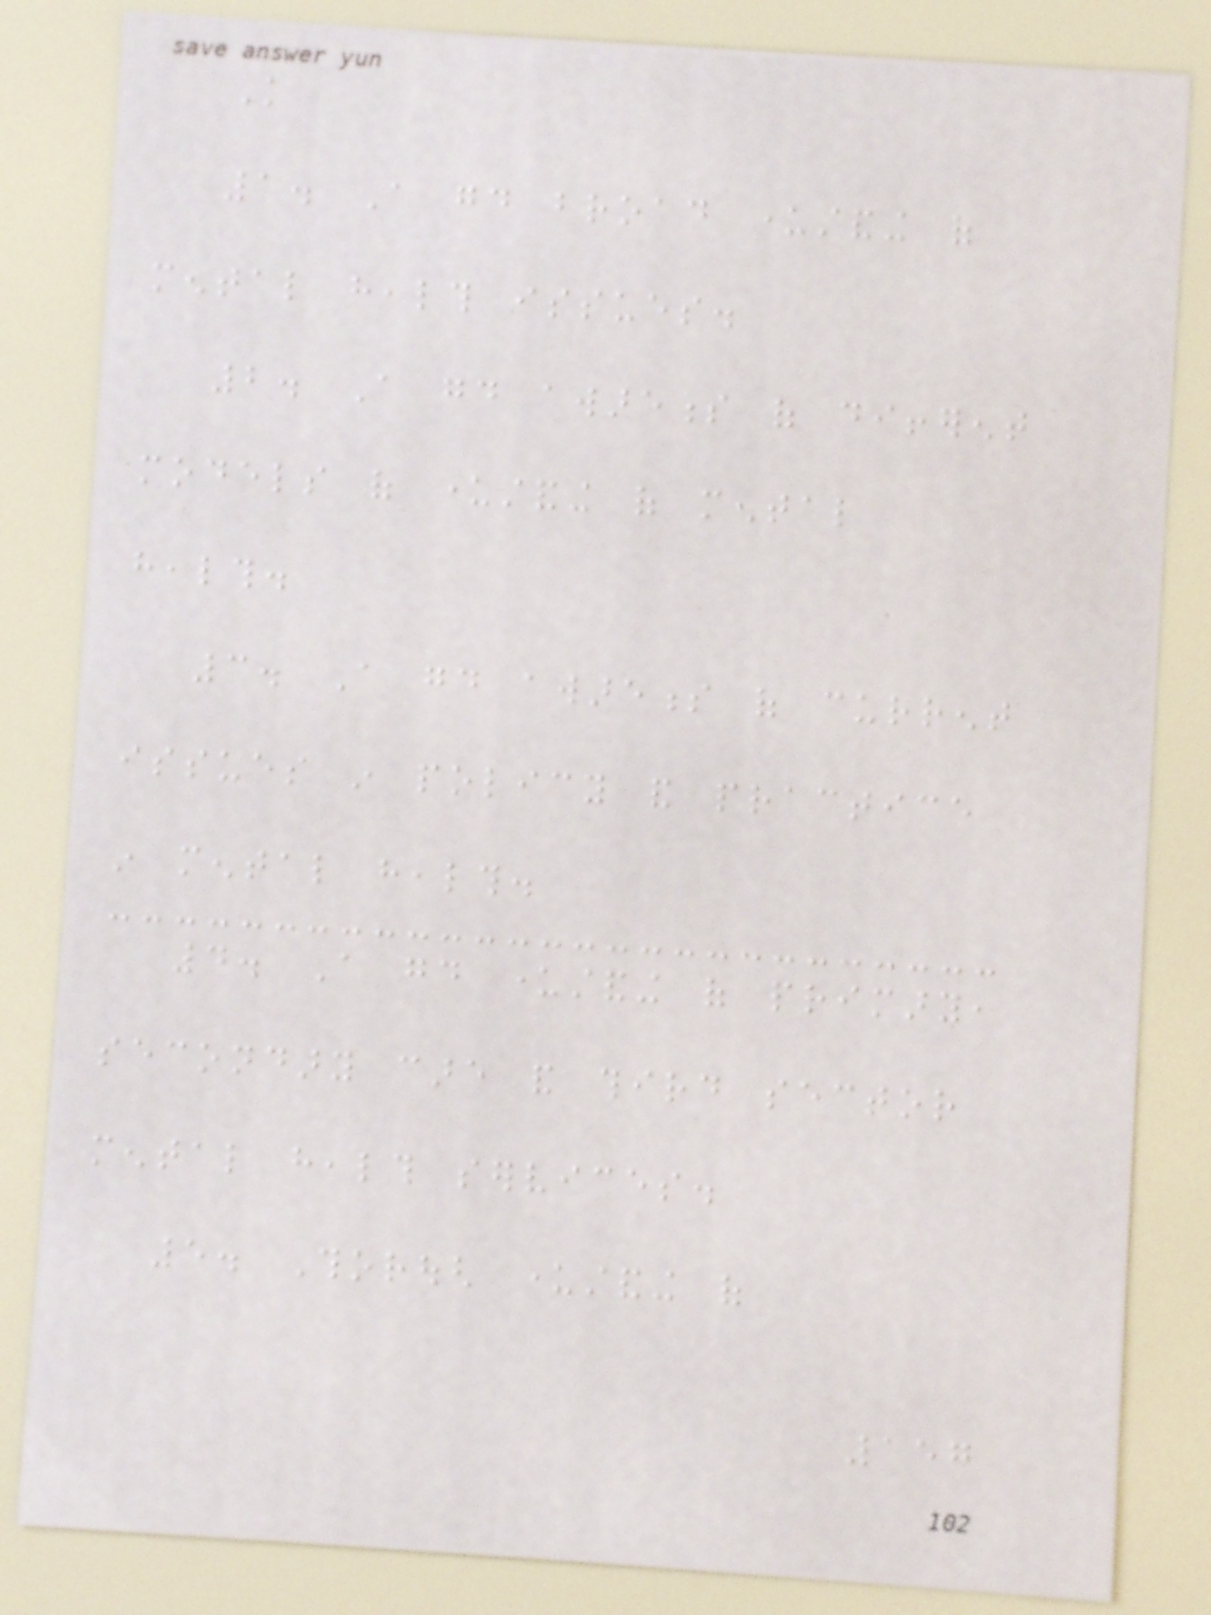Knowledge
1. A good broad understanding of
mental health issues.
2. A good awareness of different
models of understanding of mental
health.
3. A good awareness of current
issues in policy and practice
in mental health.
4. A good understanding of primary,
secondary care and third sector
mental health services.
5. Thorough understanding of
157
